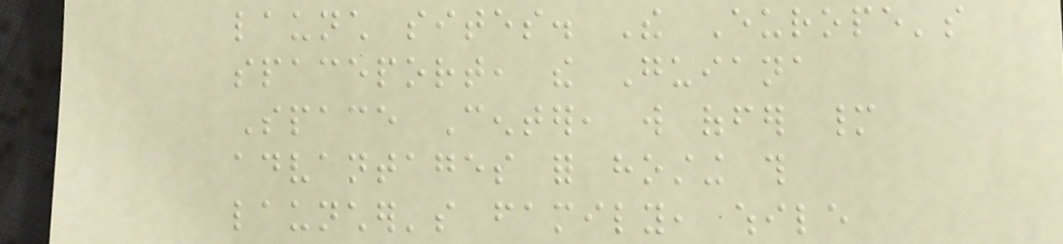launch sites. The Europe's
spaceport, the Guiana
Space Center, will offer many
advantages for hosting this
launcher's family, while
